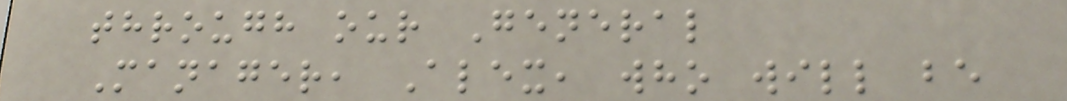through our General
Manager, Alex, who will be
